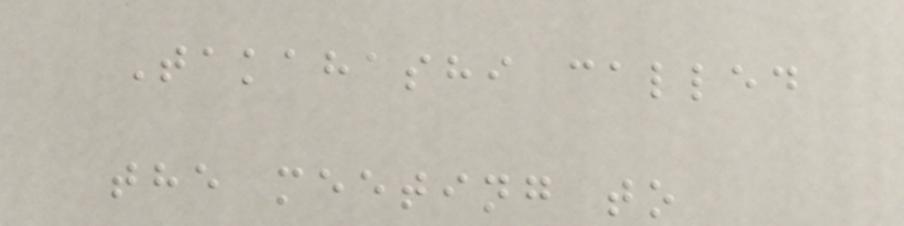Takahashi called
the meeting to
